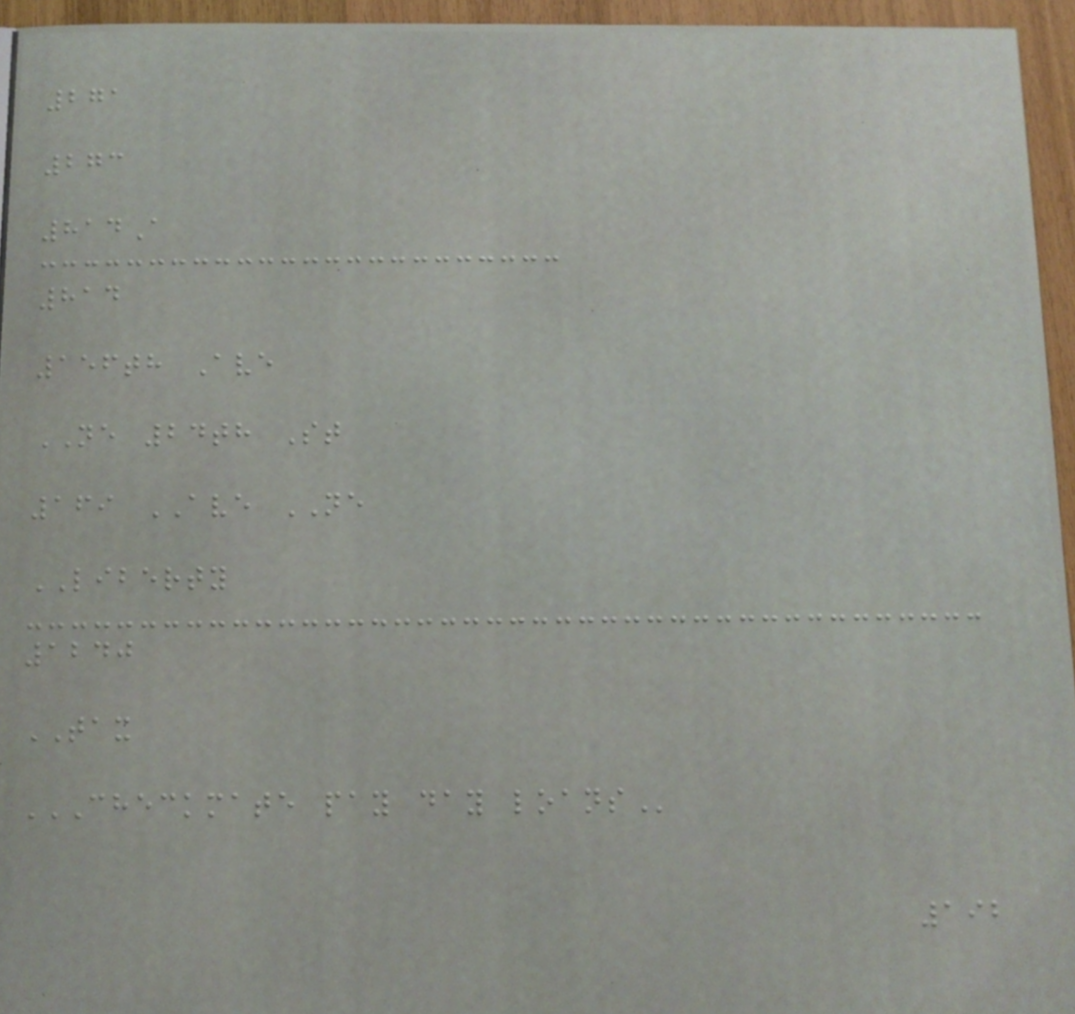271
273
814A
814
156th Ave
NE 24th St
169 AVE NE
LIBERTY
1240
TAX
CHECKMATE PAY DAY LOANS
192
